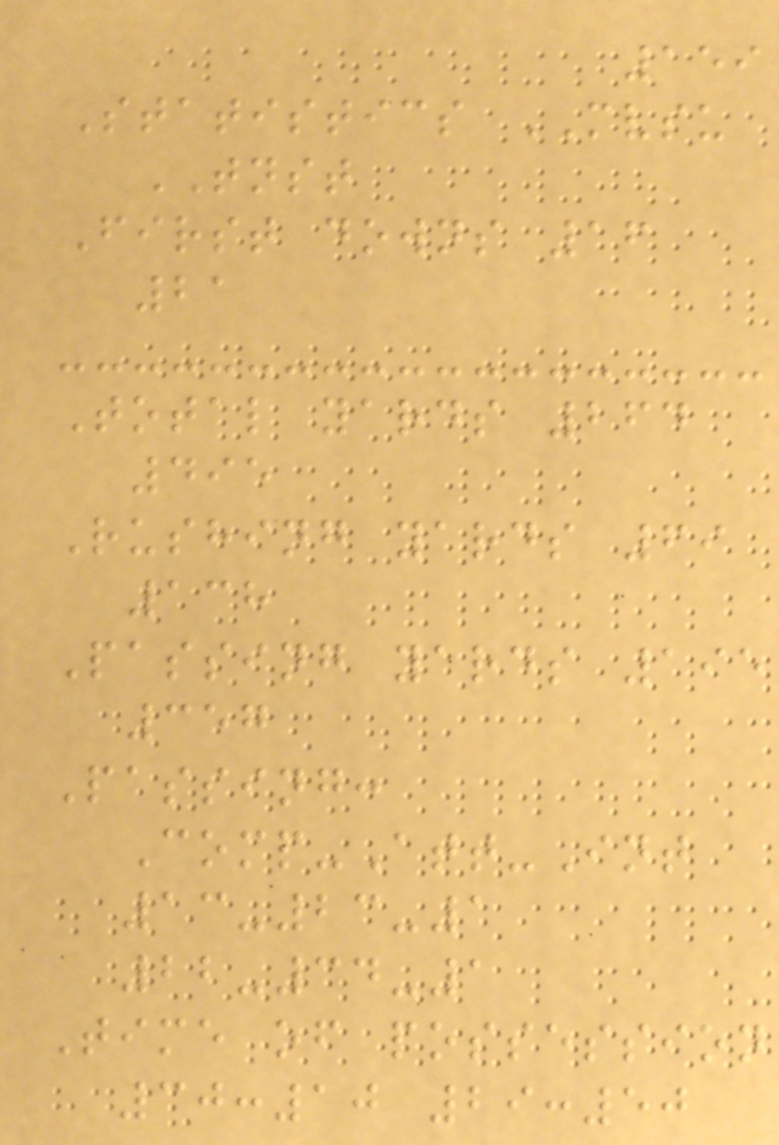159
Statistics MVSU
TNST
First downs 16
21
Total yards 264
495
Rushing yards 69
138
Passing yards 195
357
Passing:
Comp-Att-Int
13-23-1
22-34-1
Time of possession
30:10 29:50
